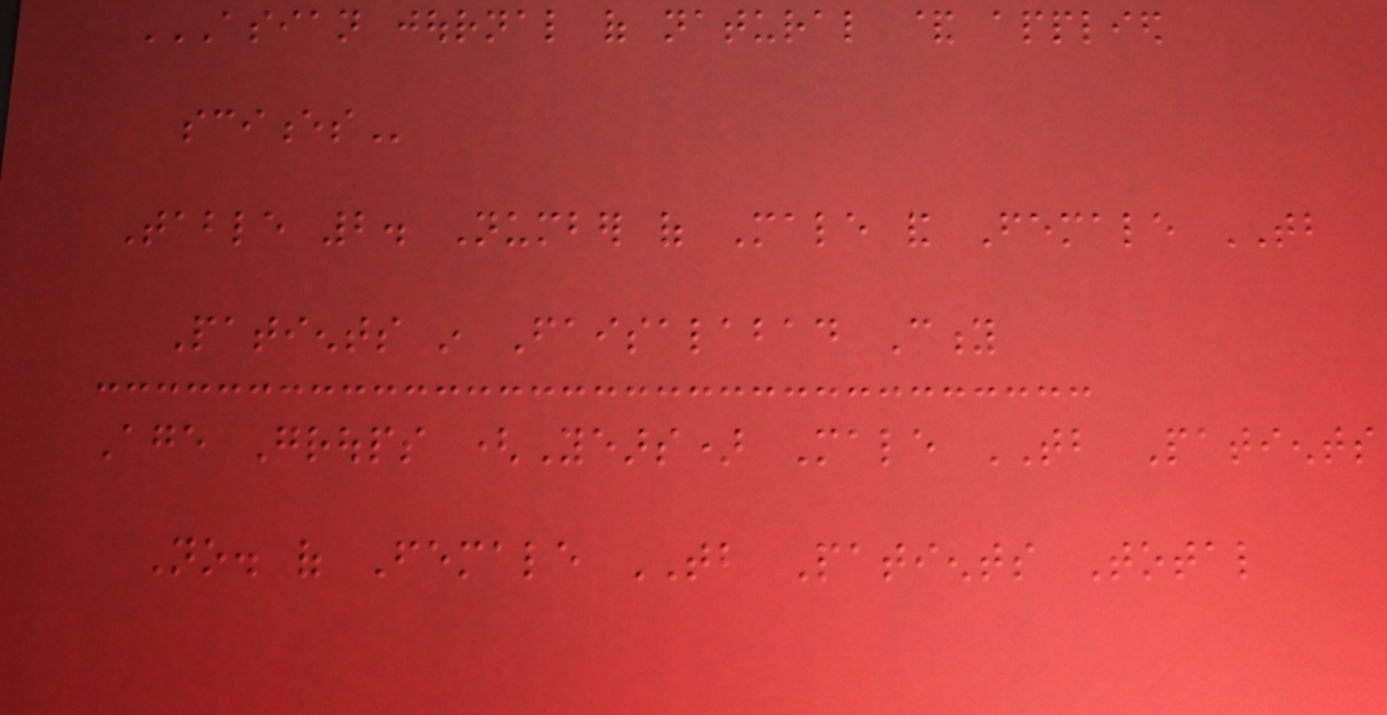ASIAN JOURNAL OF NATURAL & APPLIED
SCIENCES
Table 2. Number of Male and Female TB
Patients in Faisalabad City
Age Groups (Years) Male TB Patients
No. of Female TB Patients Total
